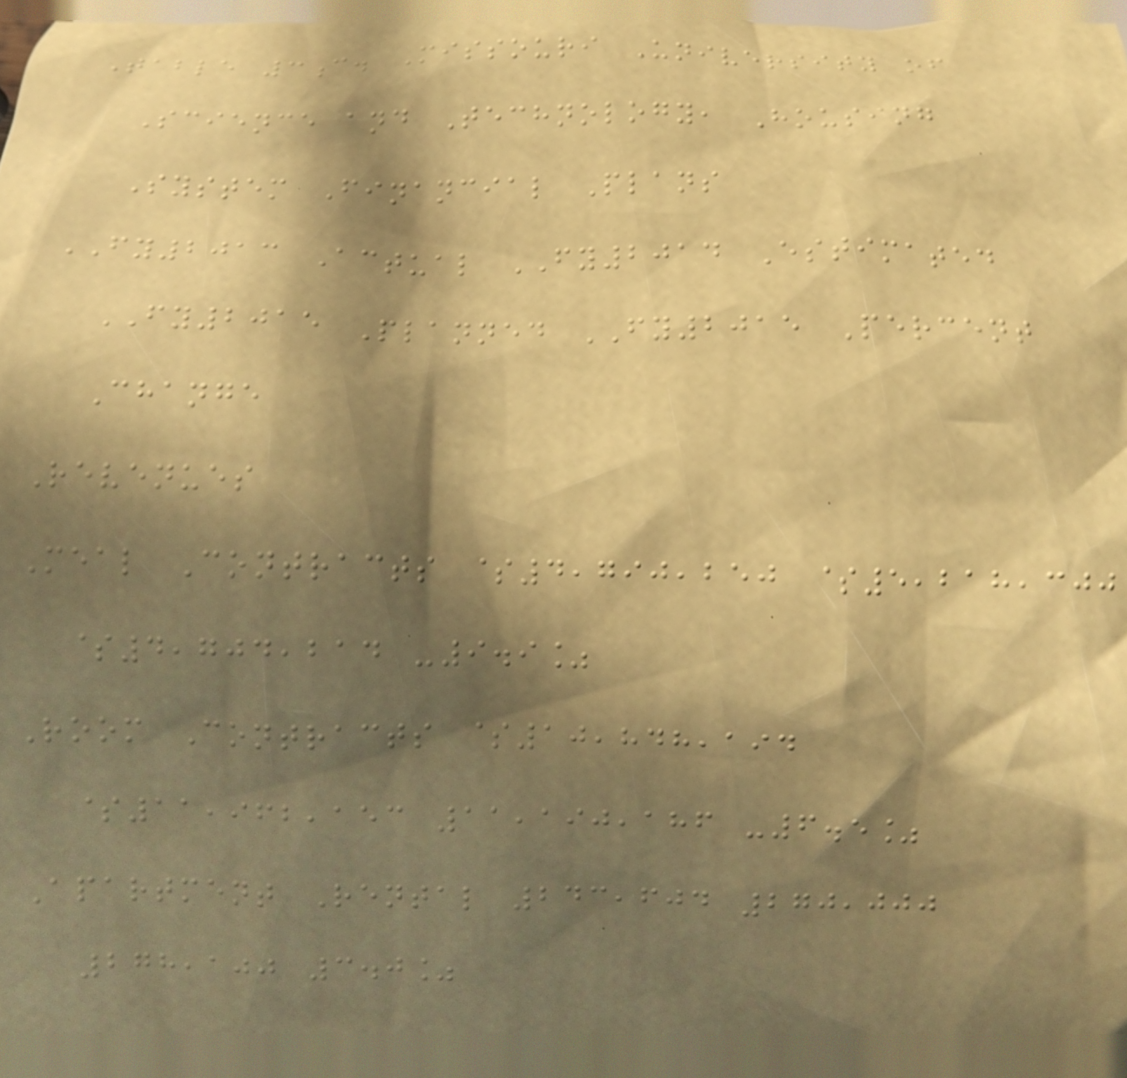Table 3c. Missouri University of
Science and Technology, Housing
System Financial Plans
FY2013 Actual FY2014 Estimated
FY2015 Planned FY2015 Percent
Change
Revenues
Meal Contracts $4,790,250 $5,218,300
$4,704,214 -9.9%
Room Contracts $10,848,194
$11,962,153 11,190,186 -6.5%
Apartment Rental 243,604 270,000
278,100 3.0%
